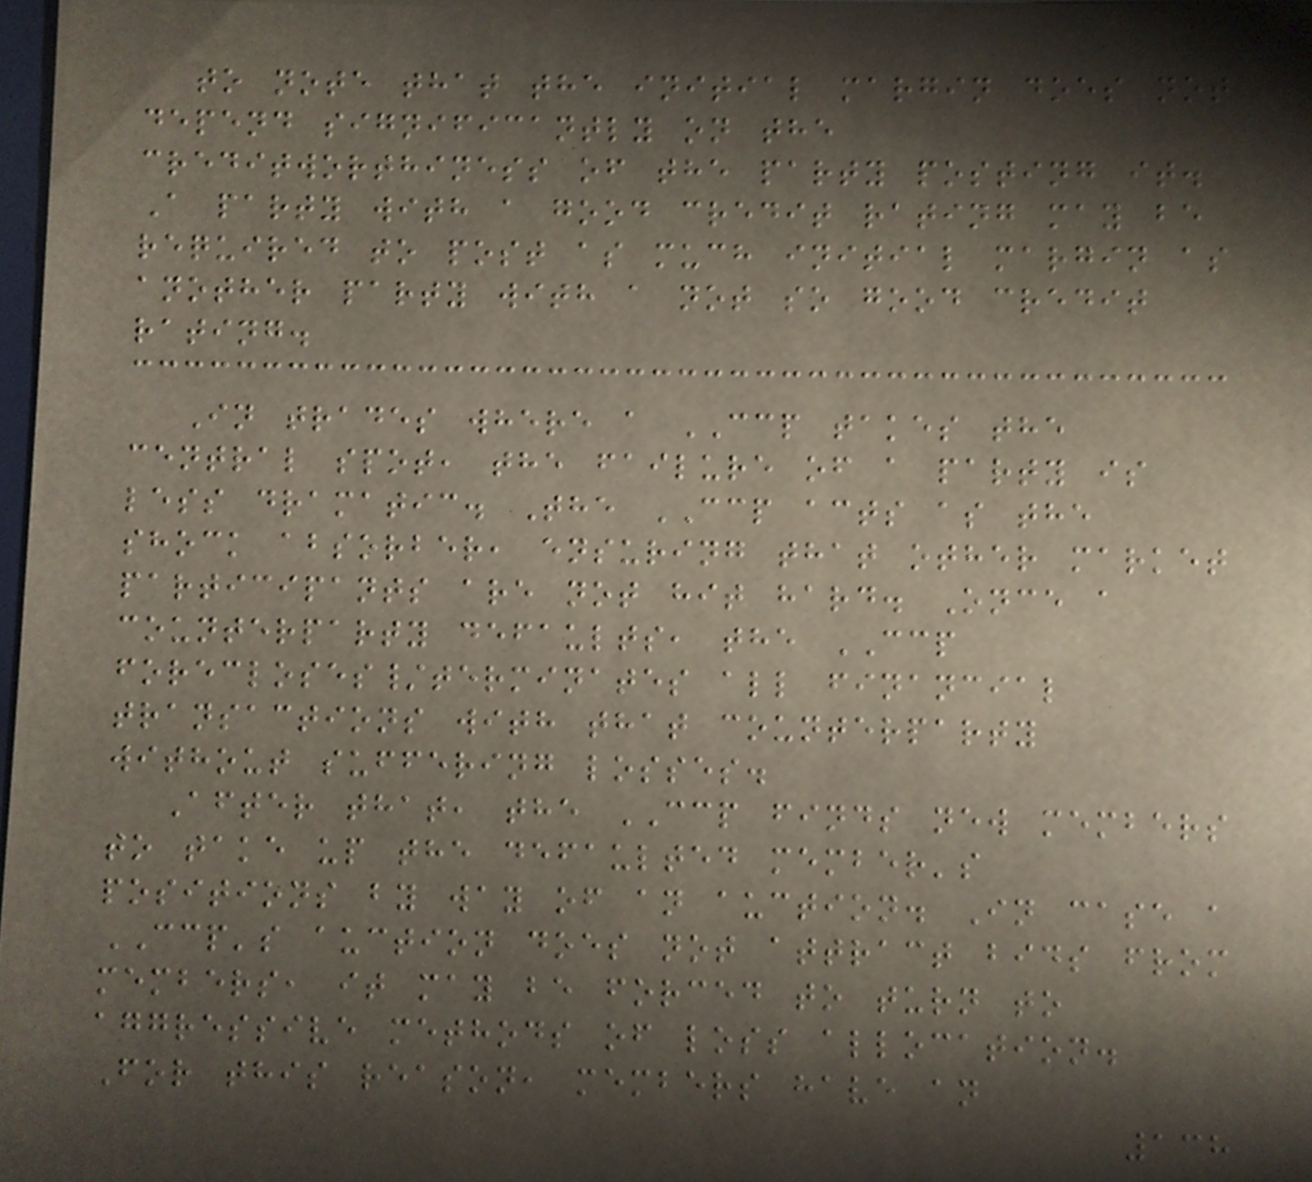to note that the initial margin does not
depend significantly on the
creditworthiness of the party posting it.
A party with a good credit rating may be
required to post as much initial margin as
another party with a not so good credit
rating.
In trades where a CCP takes the
central spot, the failure of a party is
less dramatic. The CCP acts as the
shock absorber, ensuring that other market
participants are not hit hard. Once a
counterparty defaults, the CCP
forecloses/terminates all financial
transactions with that counterparty
without suffering losses.
After that, the CCP finds new members
to take up the defaulted member's
positions by way of an auction. In case a
CCP's auction does not attract bids from
members, it may be forced to turn to
aggressive methods of loss allocation.
For this reason, members have an
138
